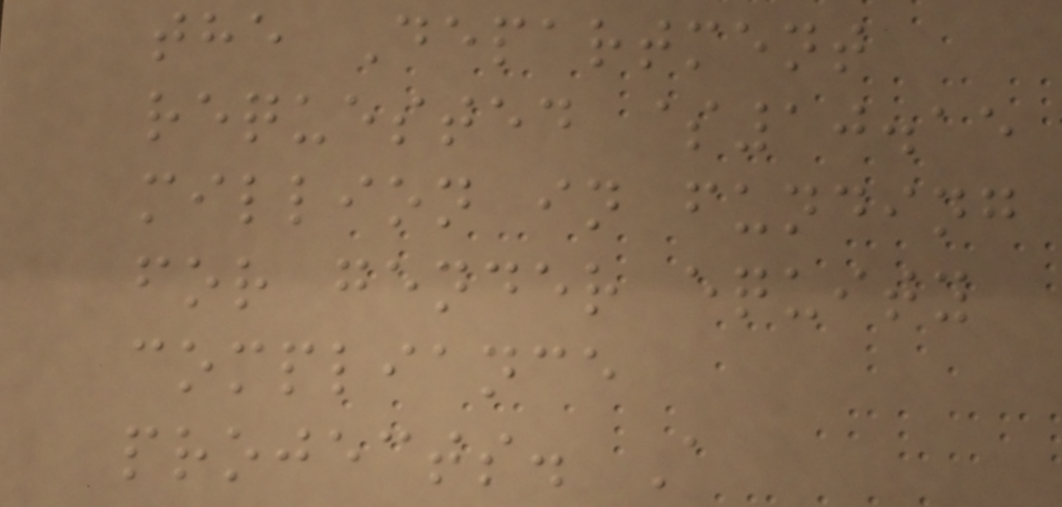the Department
requested $10.15
million in funding
for gender equity
compliance
projects. A
